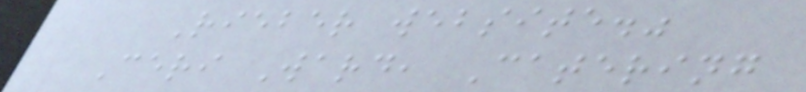Rieber website."
Ceri Ward, Catering
